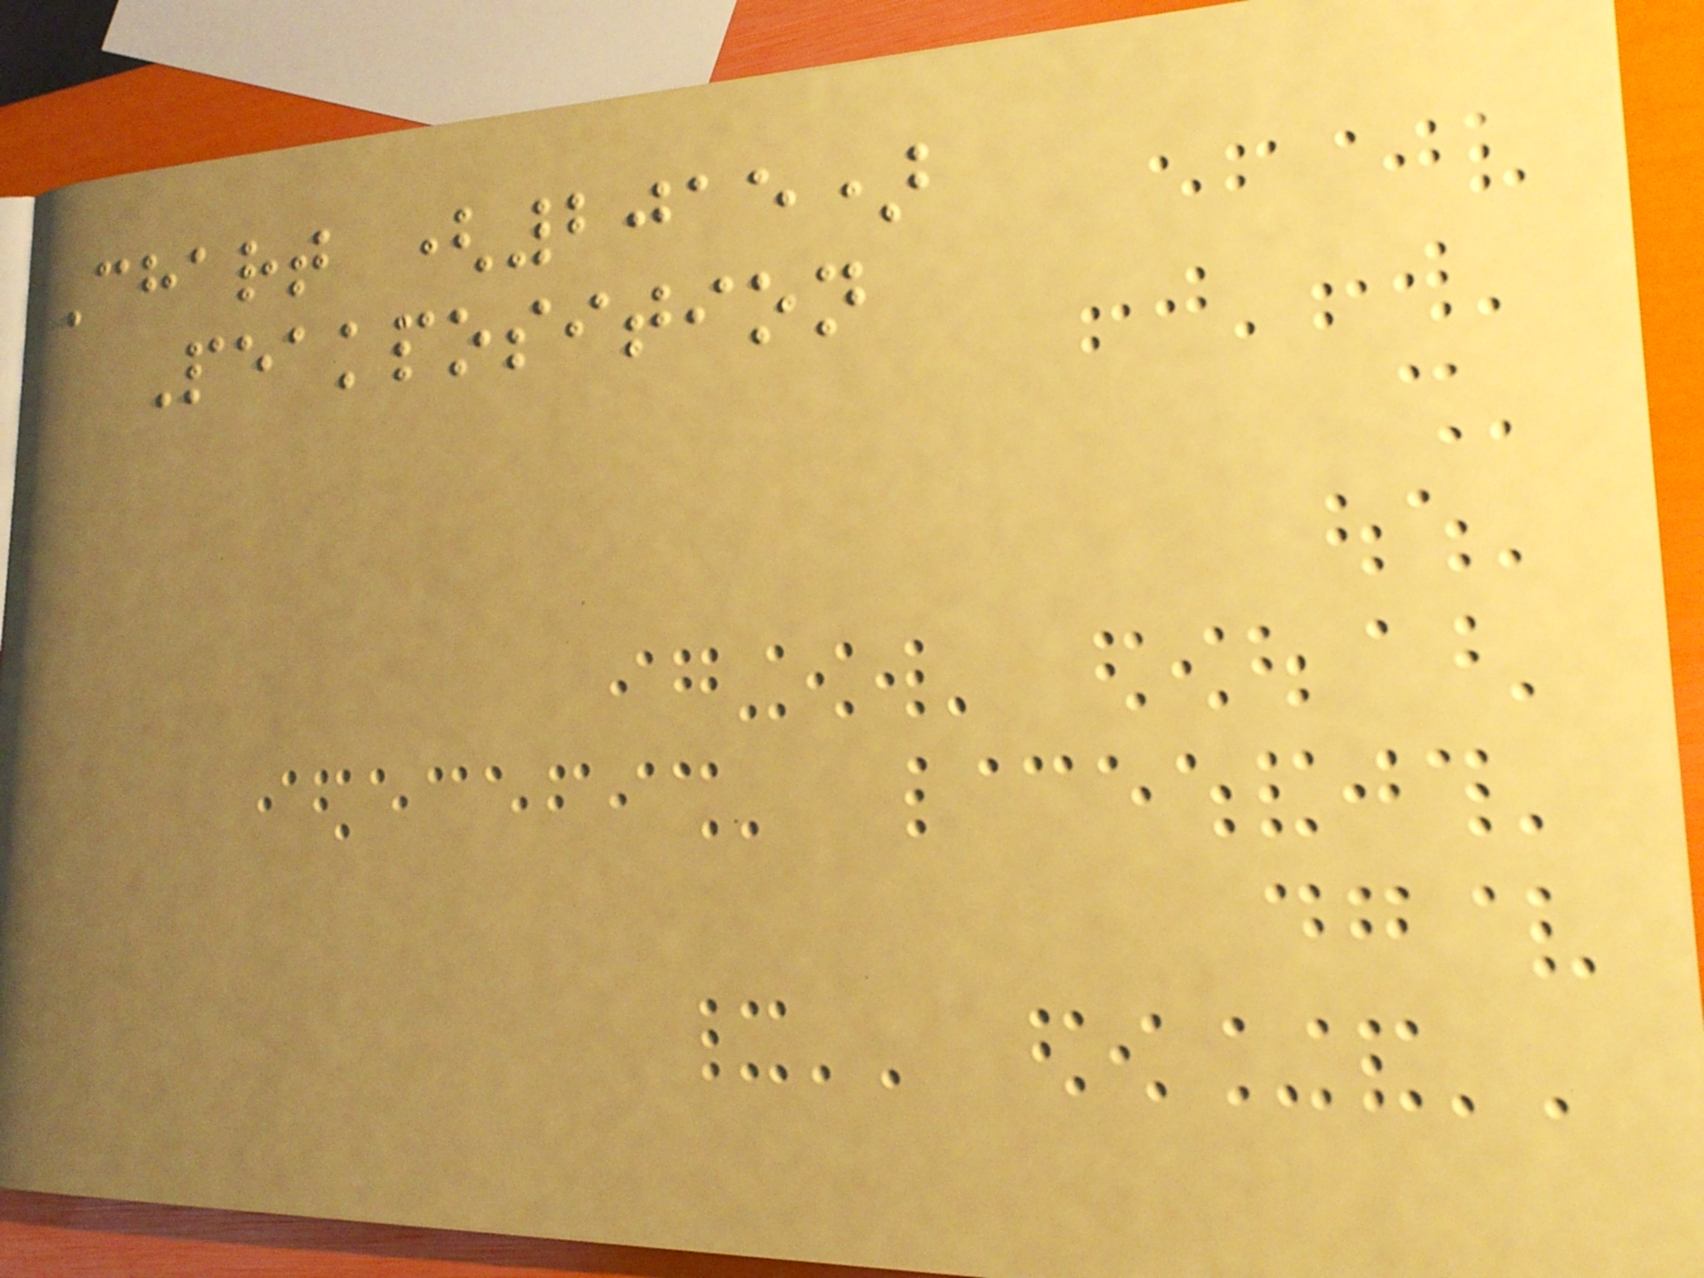Chart (2015)
Peakposition
